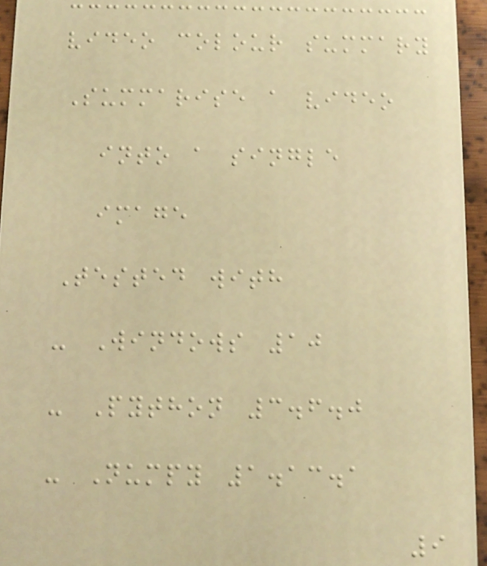video colour summary
Summarise a video
into a single
image
Tested with
- Windows 10
- Python 3.6.0
- Numpy 1.13.1
9
